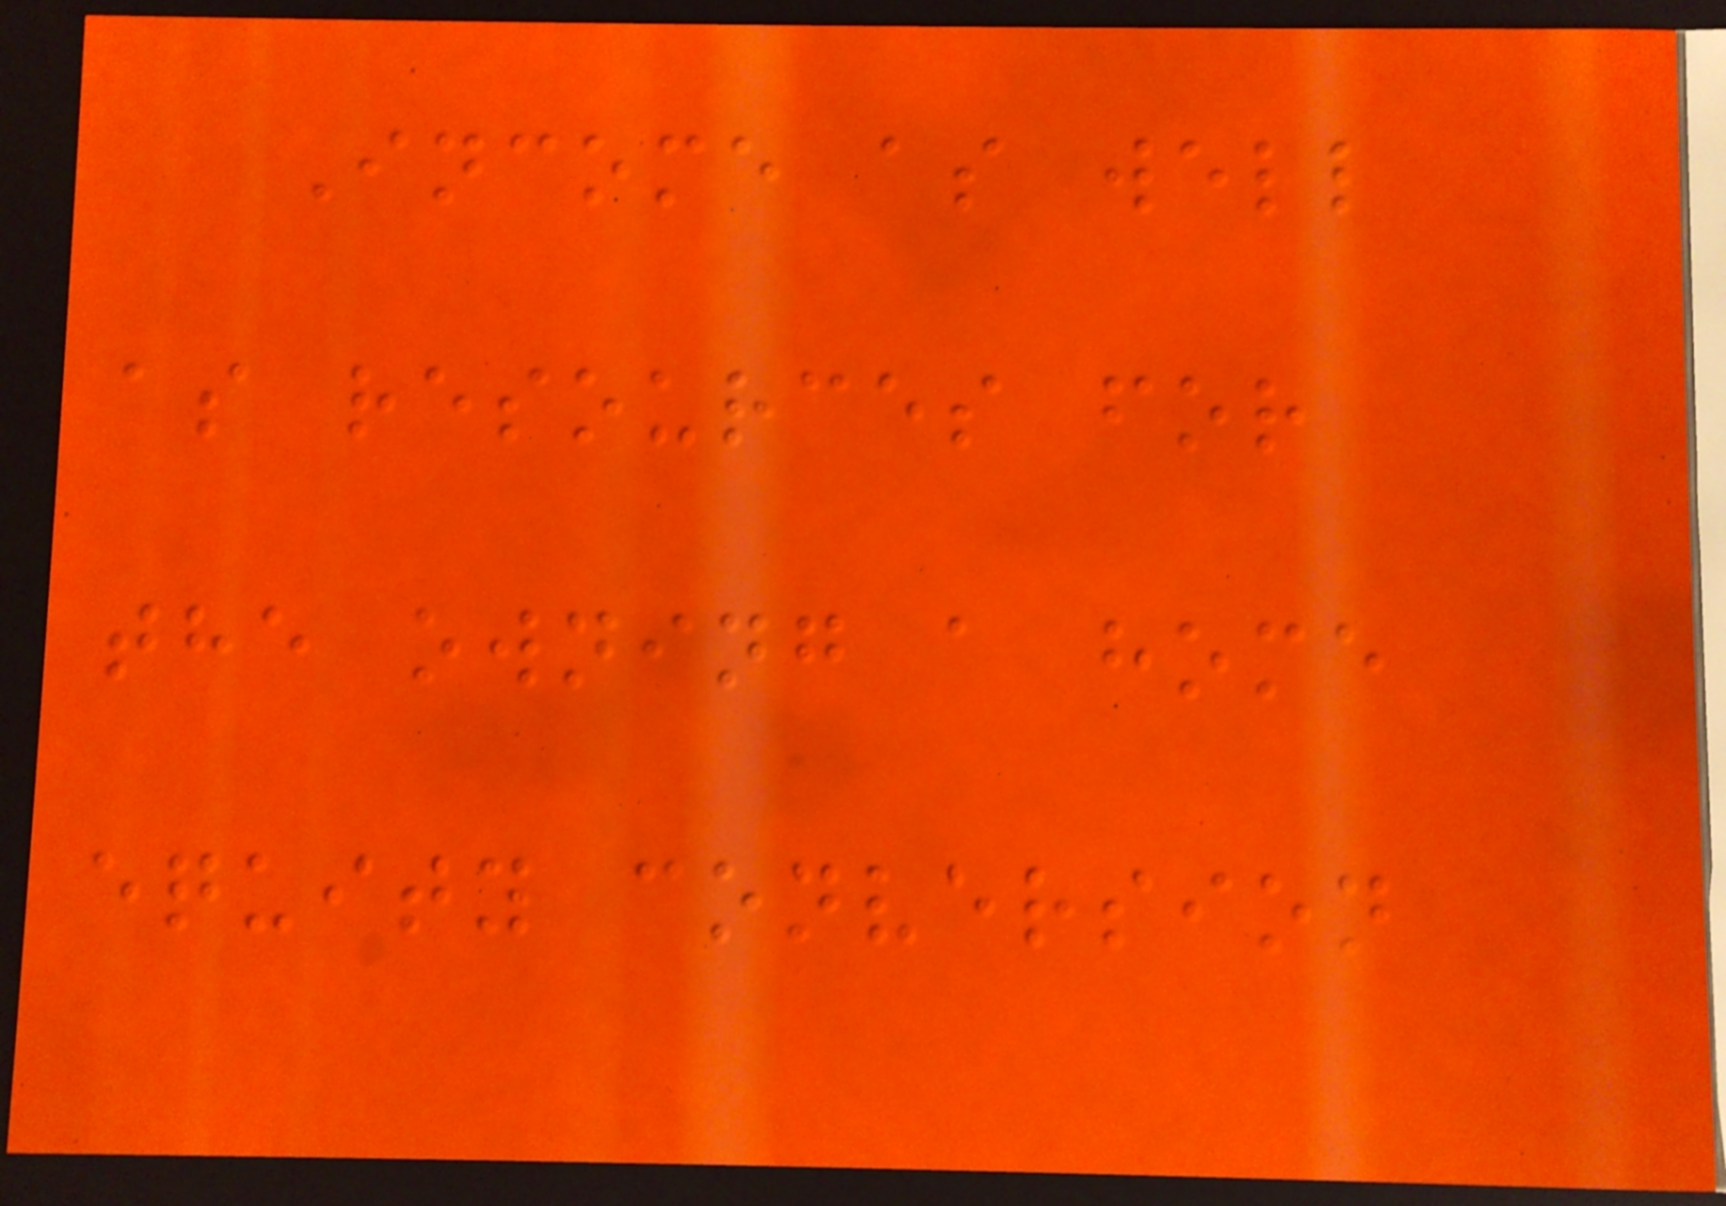Income as well
as resources for
the owning a home
equity conversion
